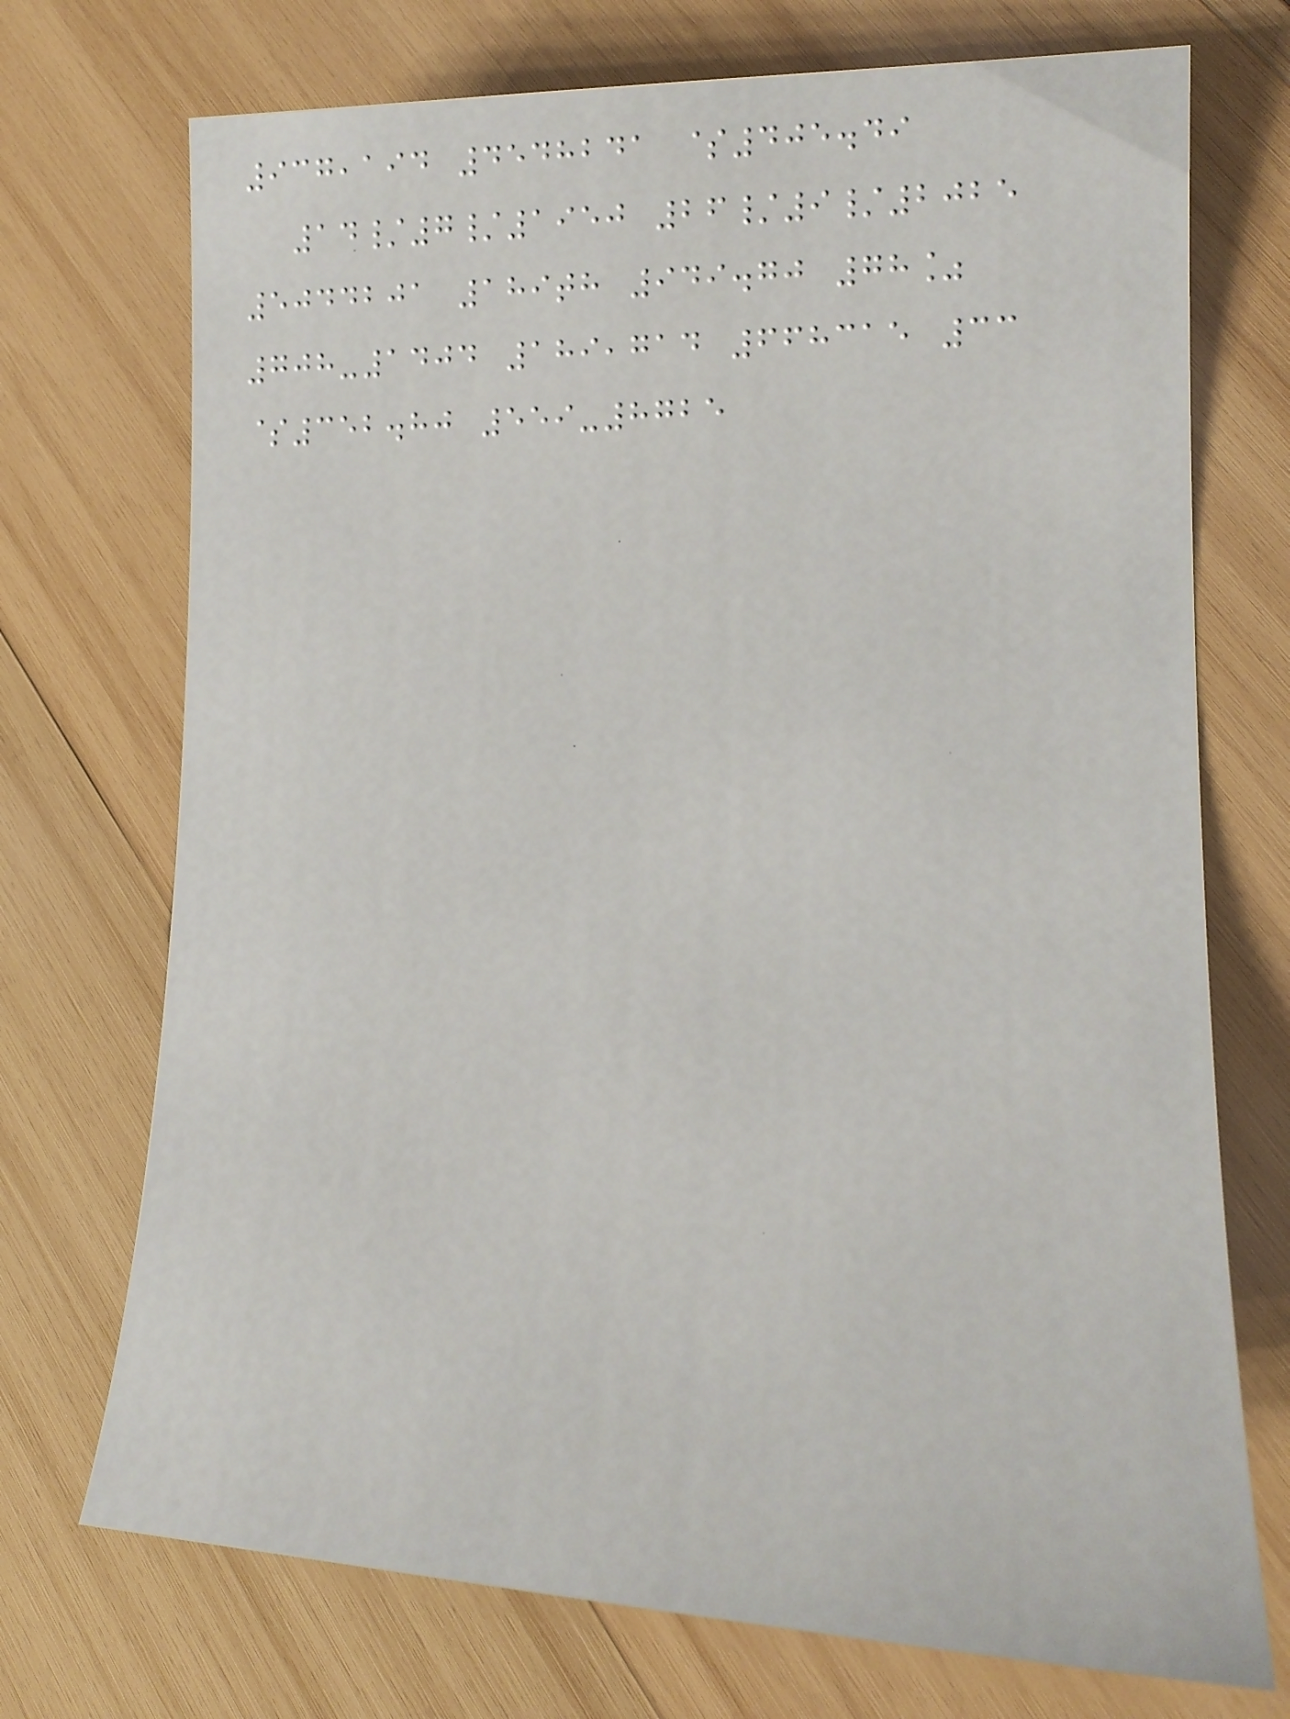937,194 4548241 $405.49
14/7/1950 26/9/2025
5044201 189th 949.70 78%
708-1404 189,714 668315 33
$352.80 559-8725
